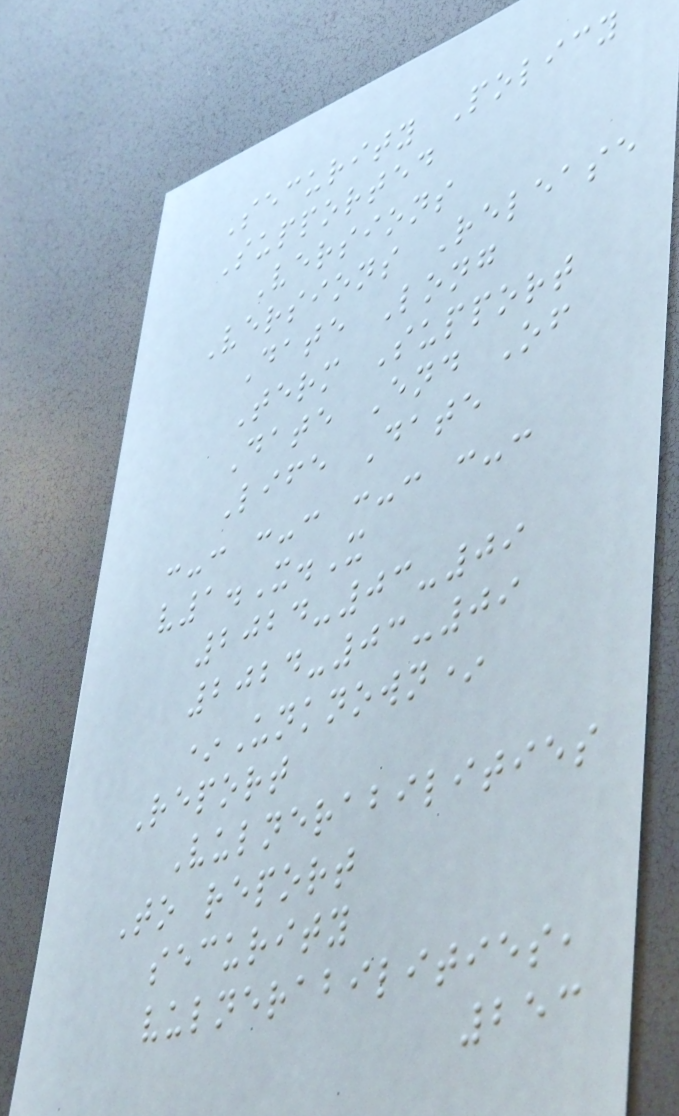Security Policy
Supported
Versions
Versions Release
Date Long
Term Support
Date End Of
Life Date
:-: :-: :-: :-:
v1.X.X
2024-03-09
2024-03-09
*Unknown*
Report
Vulnerabilities
To report
security
vulnerabilities,
253
